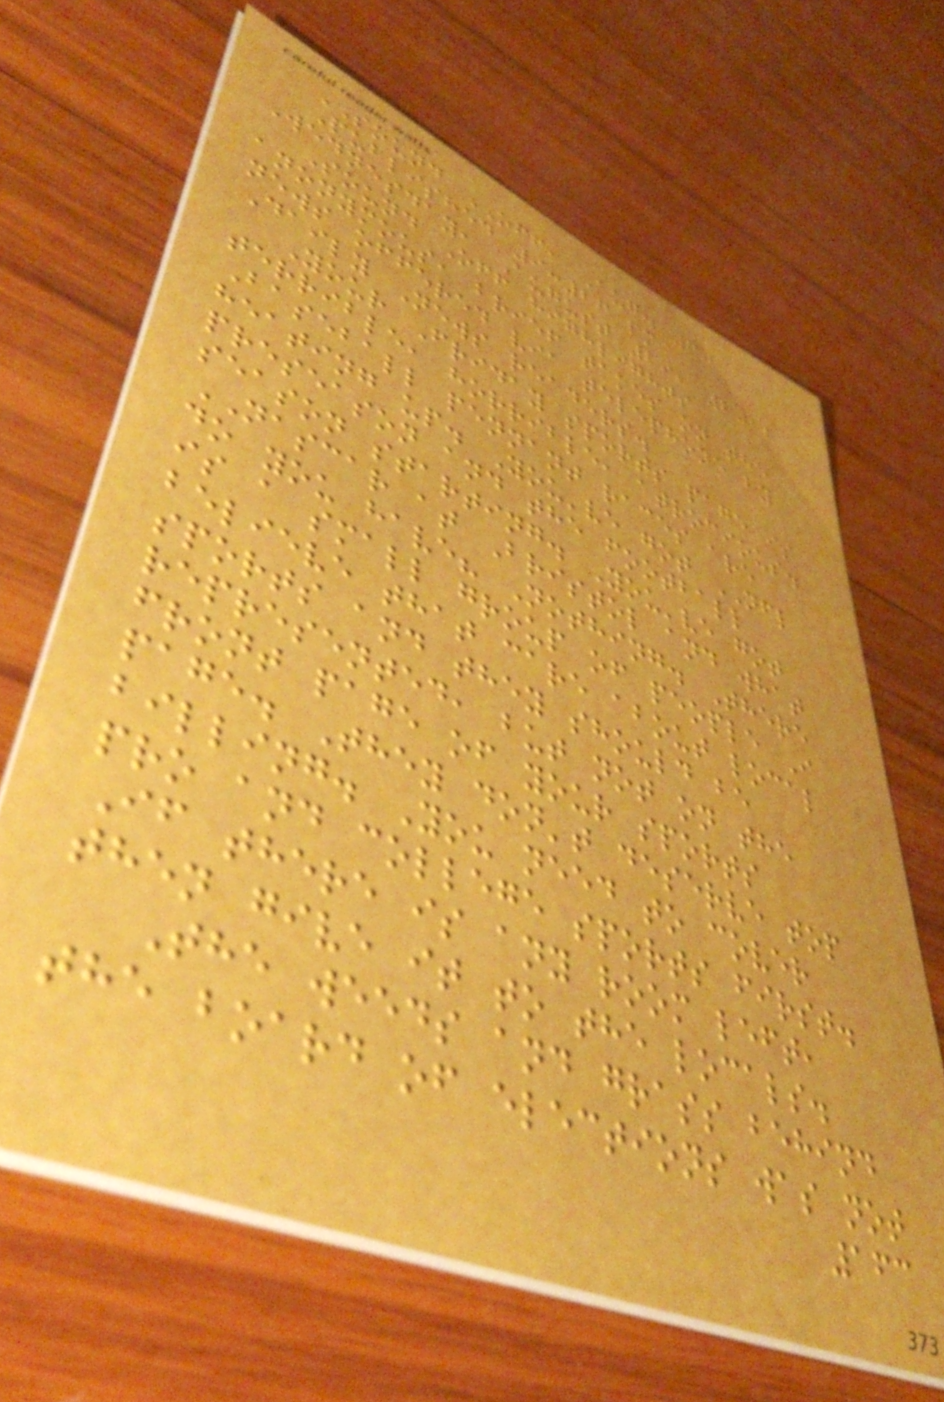SOUND OFF, Aug. 30
Published 9:26 pm
Wednesday, August 29, 2012
Sound Off highlights
anonymous, brief takes on the
news offered via telephone by
Daily News readers.
Your Friday sports page is
terrible, horrible, atrocious.
Baseball pennant races are
heating up. You've got NFL
preseason and the football
season starting. You've got
NASCAR at Bristol and what
do you have? Nothing. There
is a small group of people I
believe that care about local
sports and they should be
represented, but not on the
front page of your sports
page. They don't deserve top
billing. You need to cover
pro and college sports first.
If there is any room left,
then give it to the locals.
The weeds and grass behind
the board of elections was not
163
